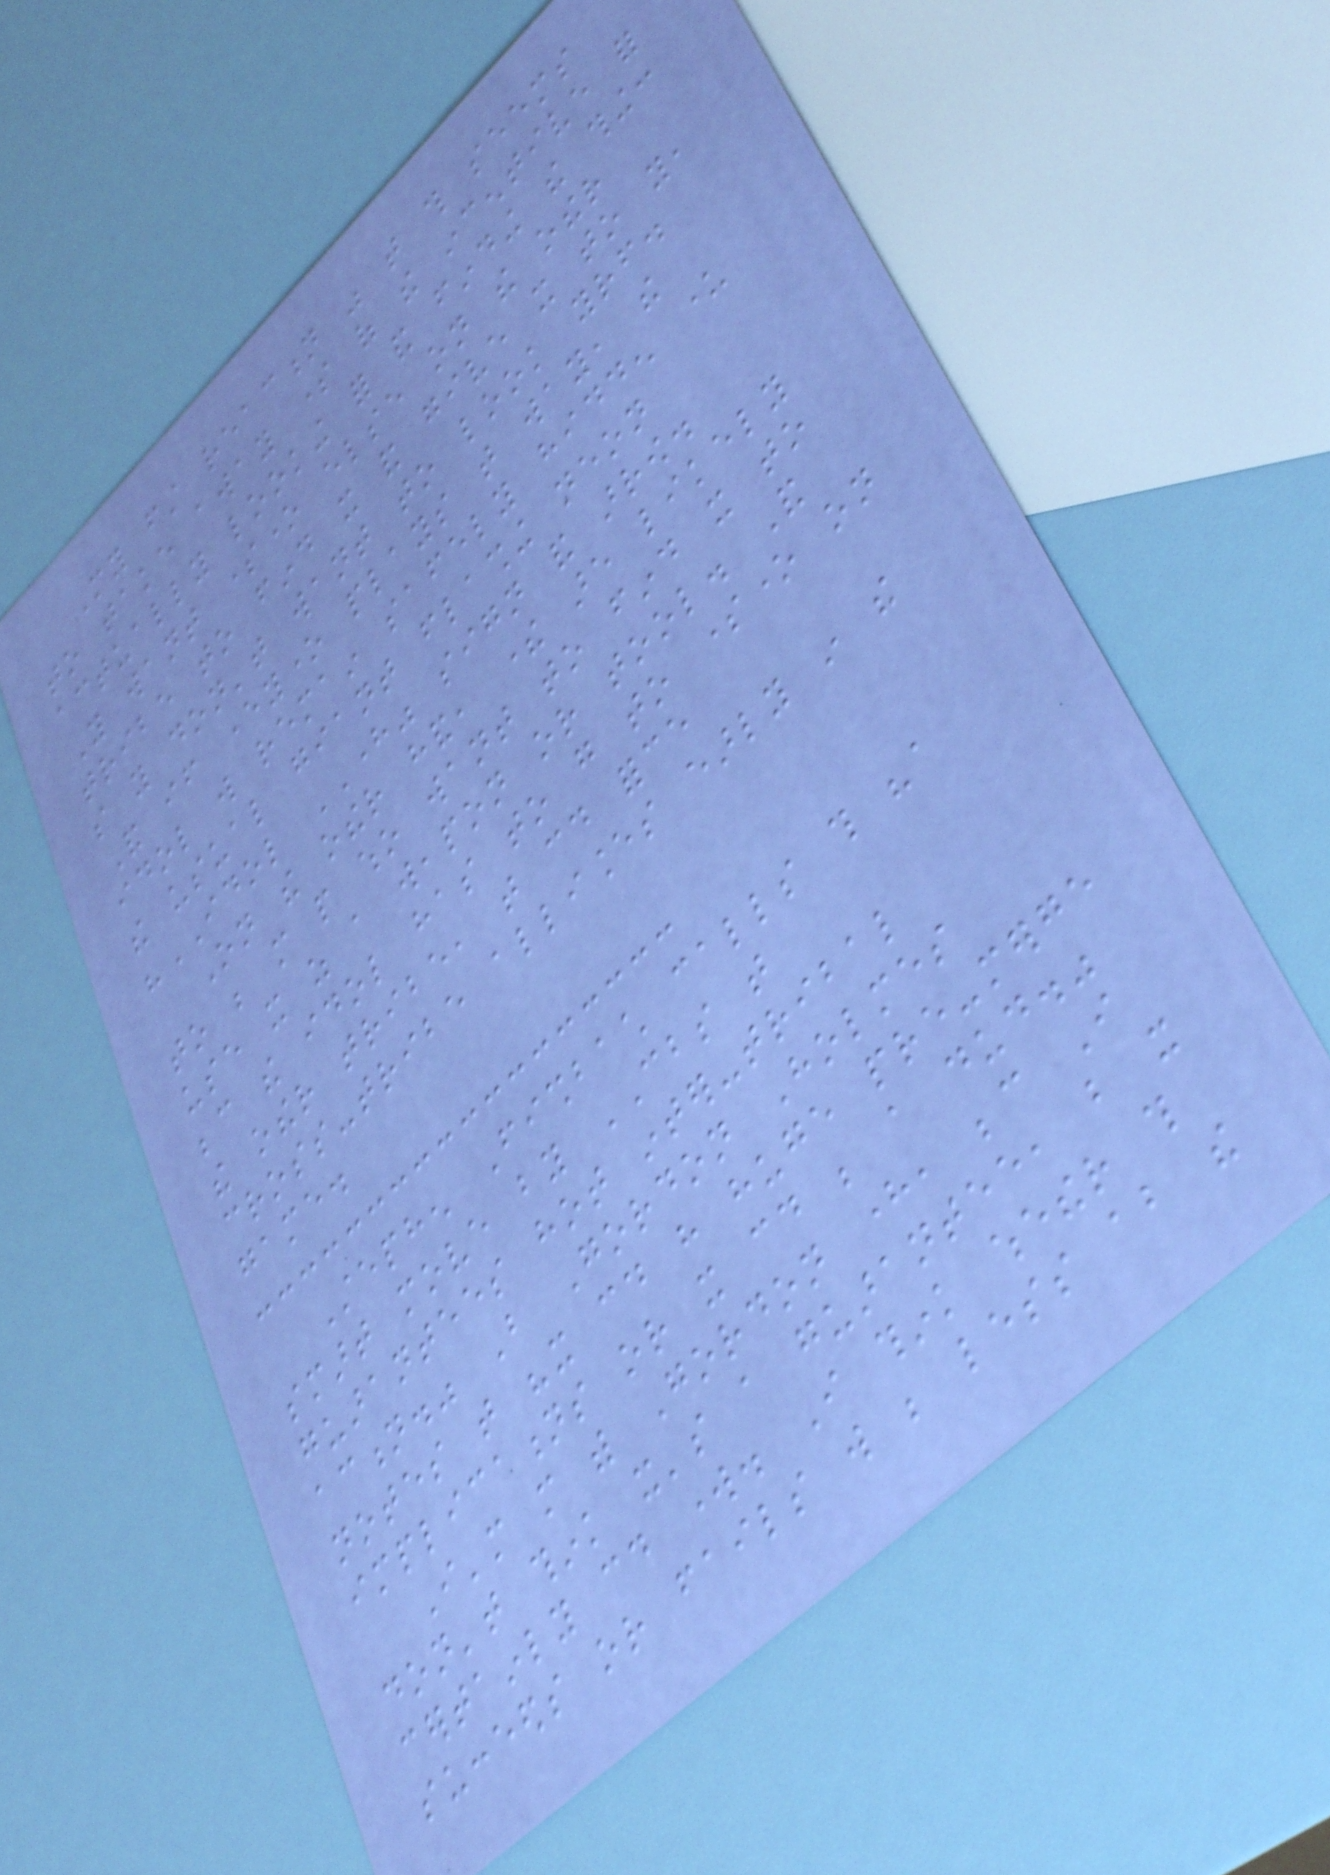My first reaction was that this seems
to take away some of the incentive for
actually looking for and finding the thing:
You want someone else on the other
tribe to find it and give it to you,
so you don't want to look yourself.
And if everyone plays that way, the
idol will remain safely hidden under
the usual giant flashing neon
"IDOL HERE" sign and arrow.
On the other hand, there are likely
to be more people who want to find it to
use it as a weapon or tool. And
because the idol has to go to someone on
the other tribe, that could force
cross-tribe alliances early in the
game.
Stephen Fishbach calls this "a
smart move by CBS that
guarantees hot inter-tribal
action." But Gordon Holmes
notes that "it could have huge pre-merge
implications or it could be a dud."
I'm more with Gordon here, because I
don't think it's a guarantee, but it
certainly could work. I think whether this
succeeds or fails will be less about the
